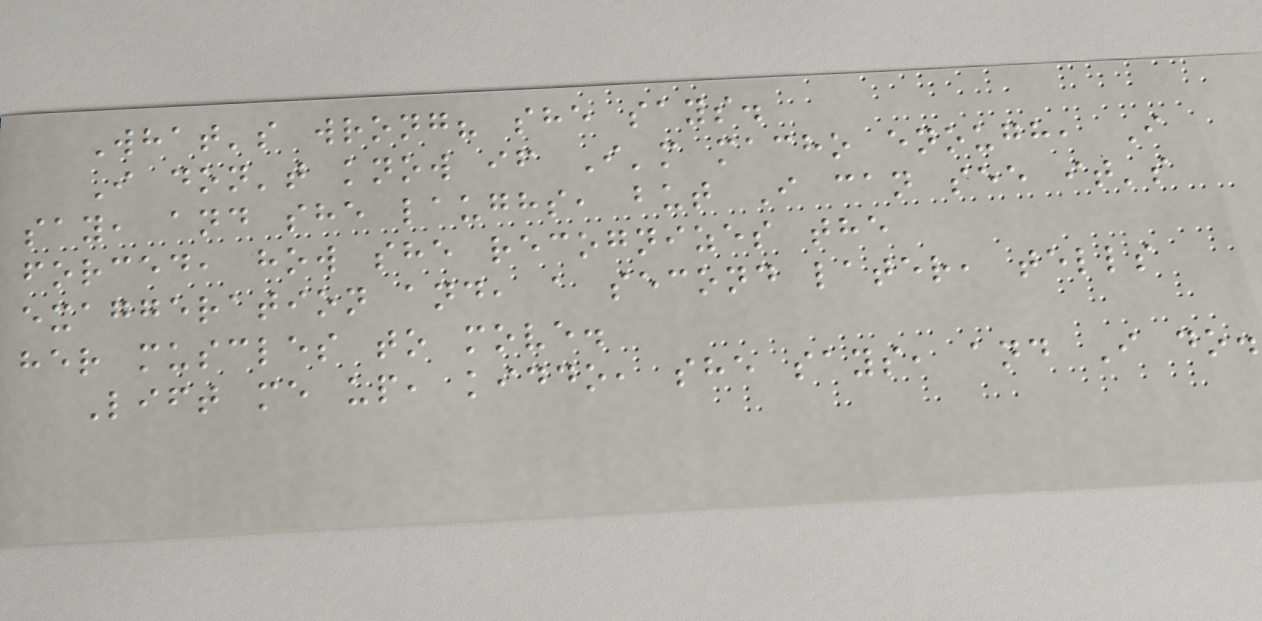What's wrong? she says.
I don't know if I'm macho enough, I
say, and she laughs, but I can see it's
forced, how she recognizes the
exaggeration and, a second later, tells
her muscles to move.
Lift me up, kiddo, she says, and I do.
